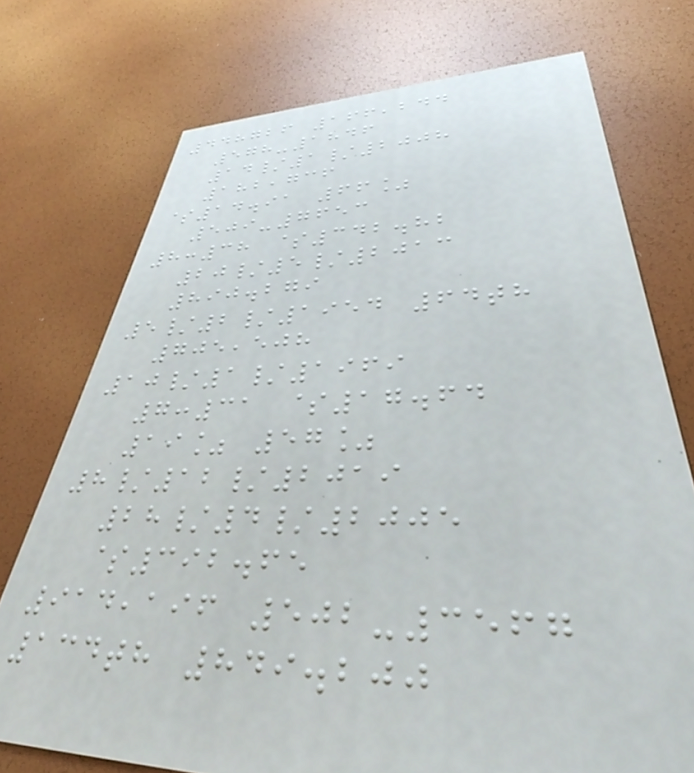448726 166,244
578-1846
14/1/2008
182,736
$14.91 66%
509-7653
8:38 $342.82
20/5/2013
890.279
5/2/1954 64th
705,508
10/1/1969
7:31 $17.64
19% 57%
8/12/2019
28/4/2005
$392.65
914,196 502-3567
134th 849.200
